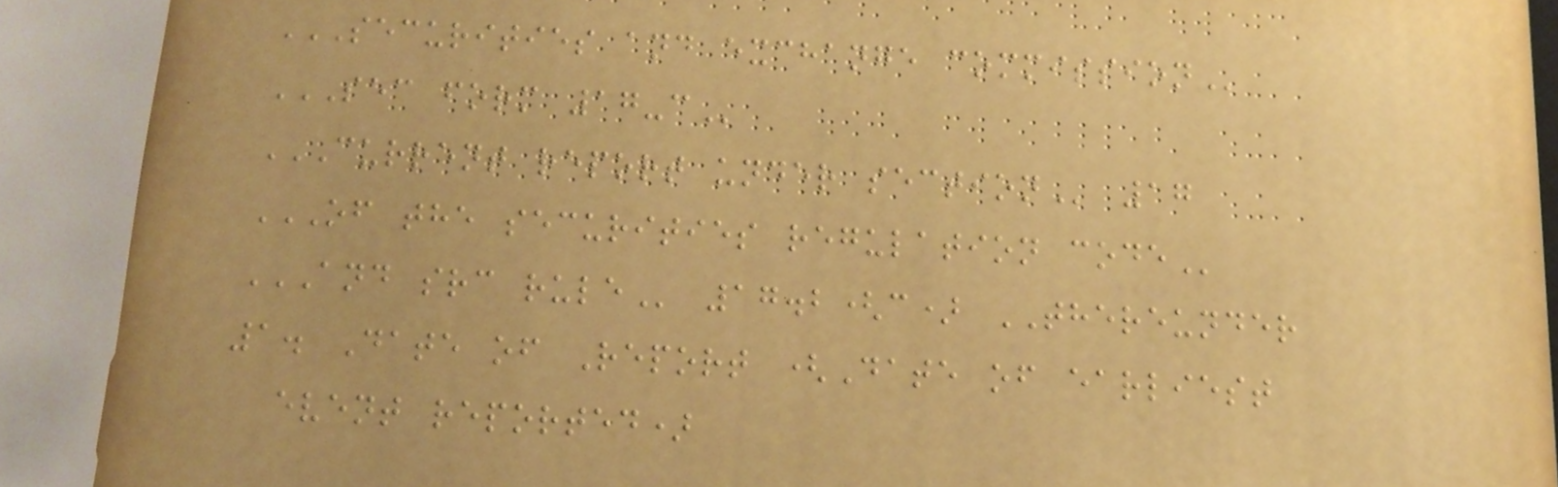SECURITIES AND EXCHANGE COMMISSION
SEC FORM 17-C
CURRENT REPORT UNDER SECTION 17
OF THE SECURITIES REGULATION CODE
AND SRC RULE 17.2(c) THEREUNDER
1. Date of Report (Date of earliest
event reported)
